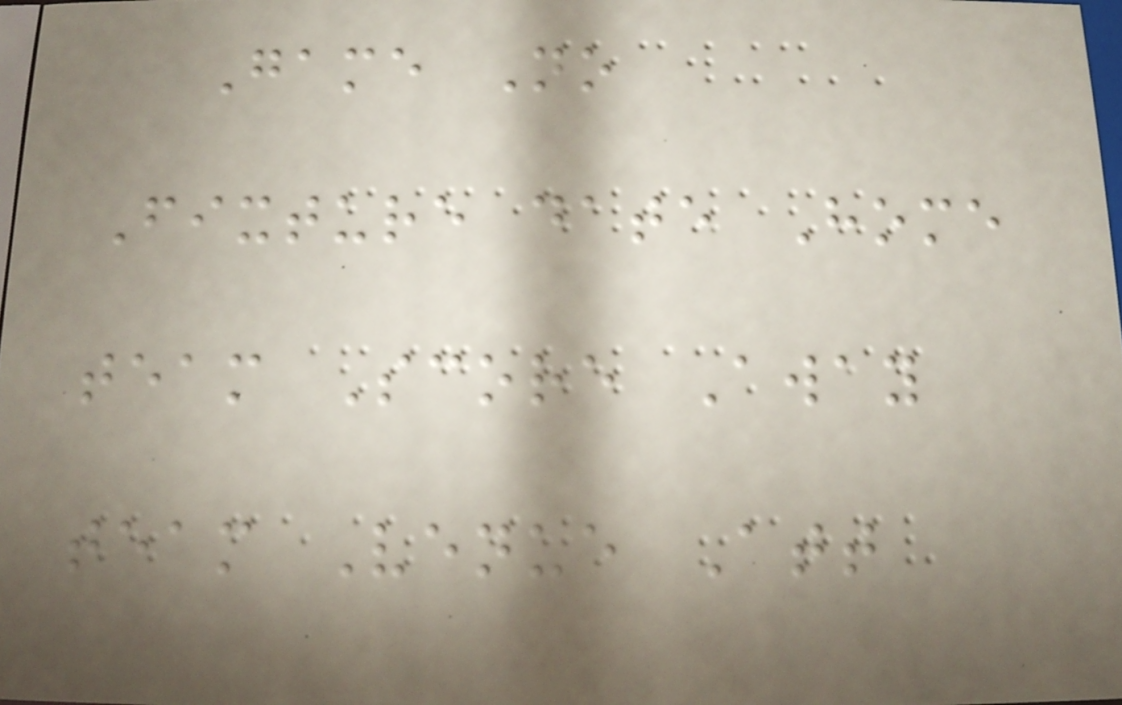Game No
Fixture date Home
team Score Away
team Venue Att
